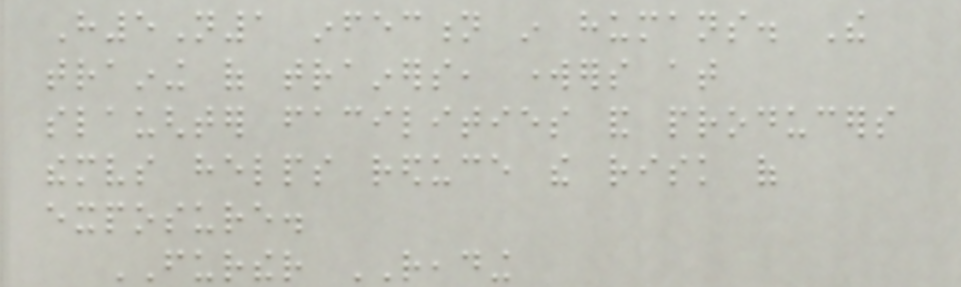H5N1 infection in humans. The
training of trainers, workers at
slaughter facilities and producers
themselves helps reduce the risk of
exposure.
FURTHER READING
